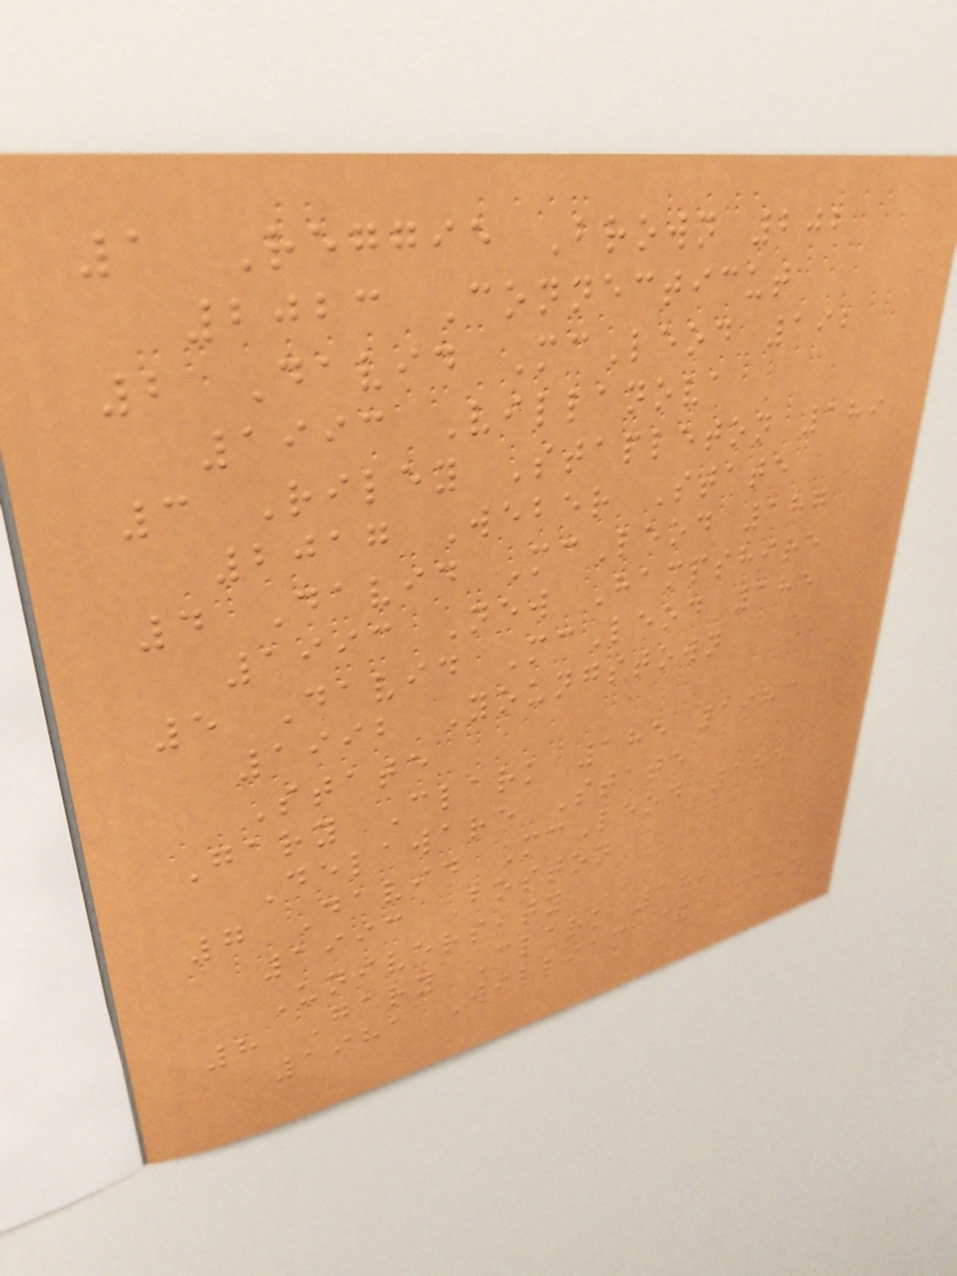1 Reggie Brown 202
2023 Connecticut
2 David McLeod 192
1993 Villanova
3 Riley Stapleton 189
2017 Weber State
4 David McLeod 187
1993 New Hampshire
5 David McLeod 185
1992 Youngstown
State
Gary Clark 185 1983
Delaware State
7 David McLeod 184
1993 Boston
University
8 Gary Clark 182
1981 William & Mary
